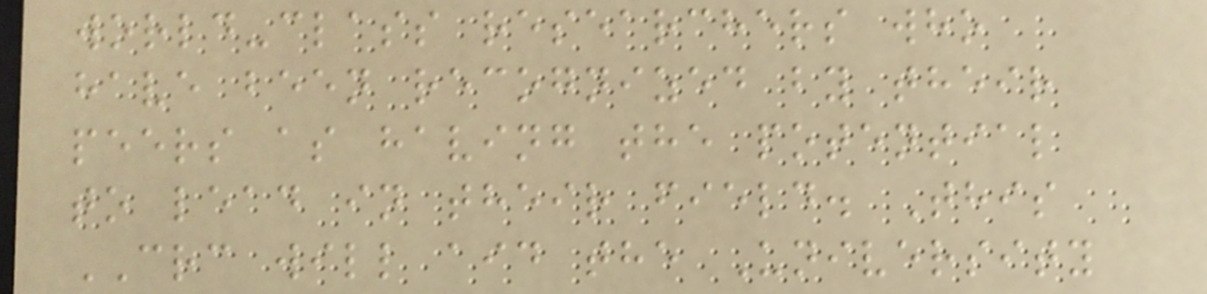world-class researchers who
have been recognized by their
peers as having the potential
to lead in their field. This
CRC will aid the University
